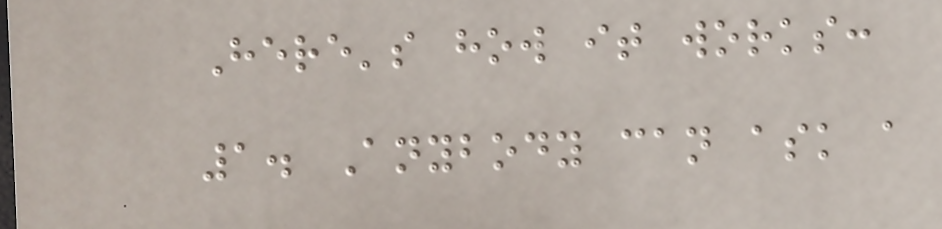Here's how it works:
1. Anybody can ask a
